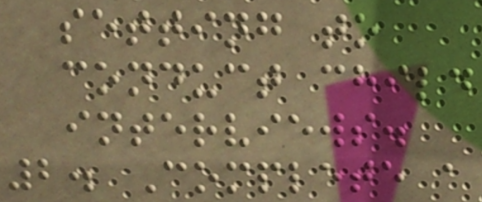setting to
conduct child
interviews.
2. Complete a
